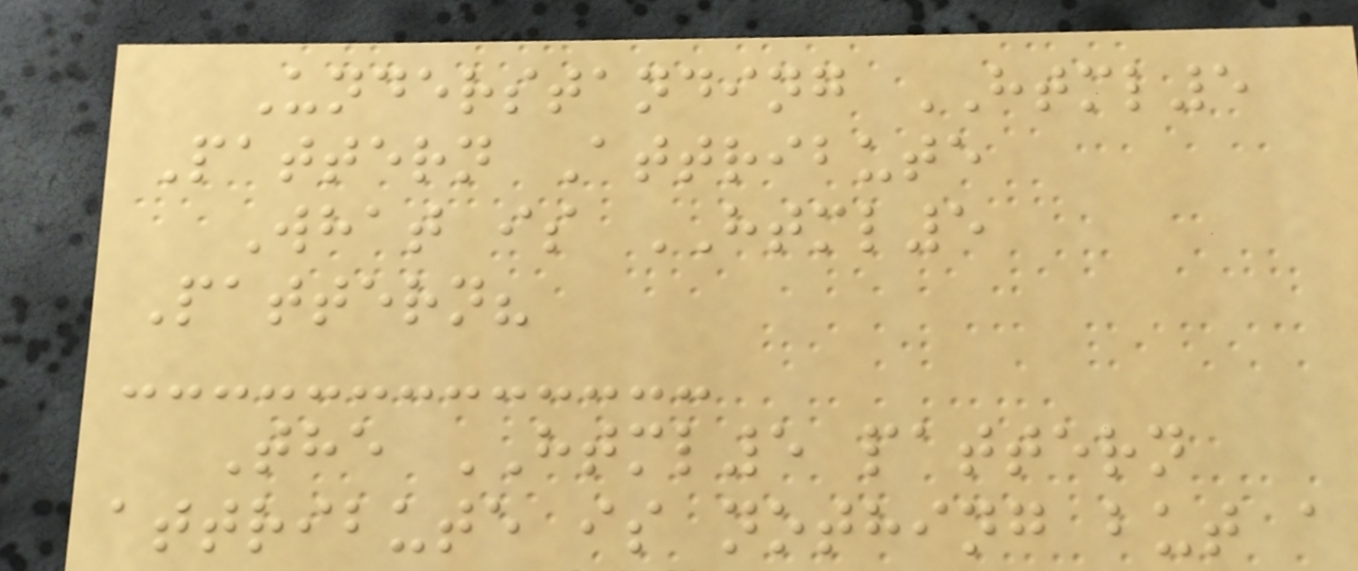Understanding HTML5
Pattern Attribute
What is HTML5
Pattern?
The HTML5 pattern
attribute is nothing but a
